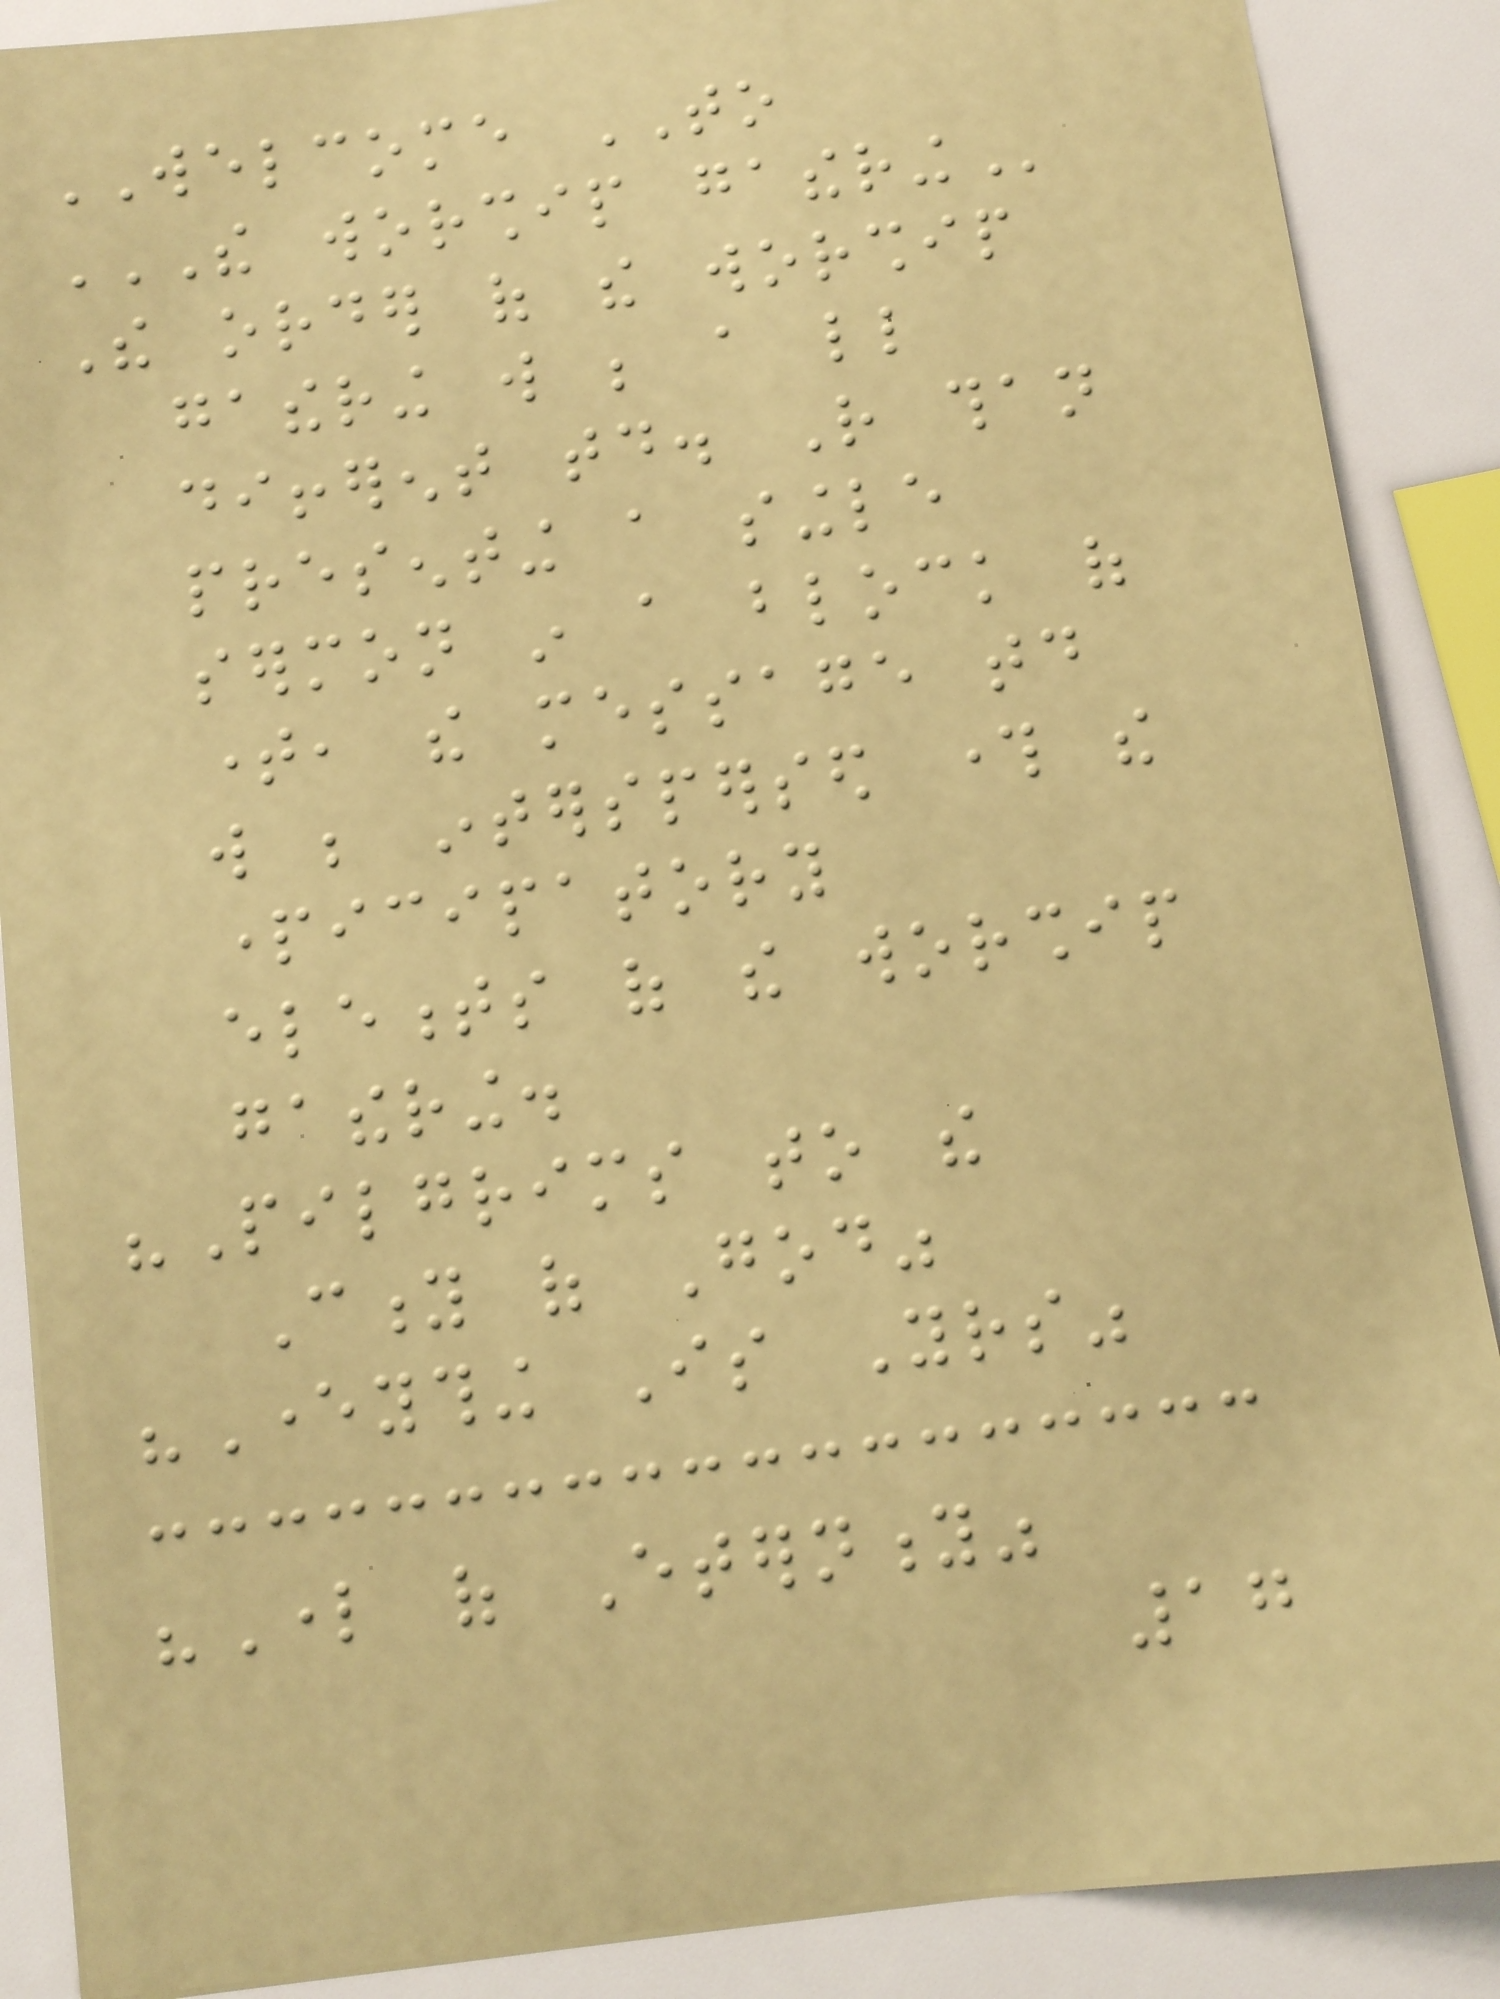WELCOME TO
THE WORSHIP GATHERING
The order of the worship
gathering will be a little
different today. Rather than
presenting a single
sermon in a block of
time, the message today
will be interspersed through the
participatory
elements of the worship
gathering.
"Pilgrims to the
City of God"
"Everything Is Yours"
"Lord of Eternity"
17
